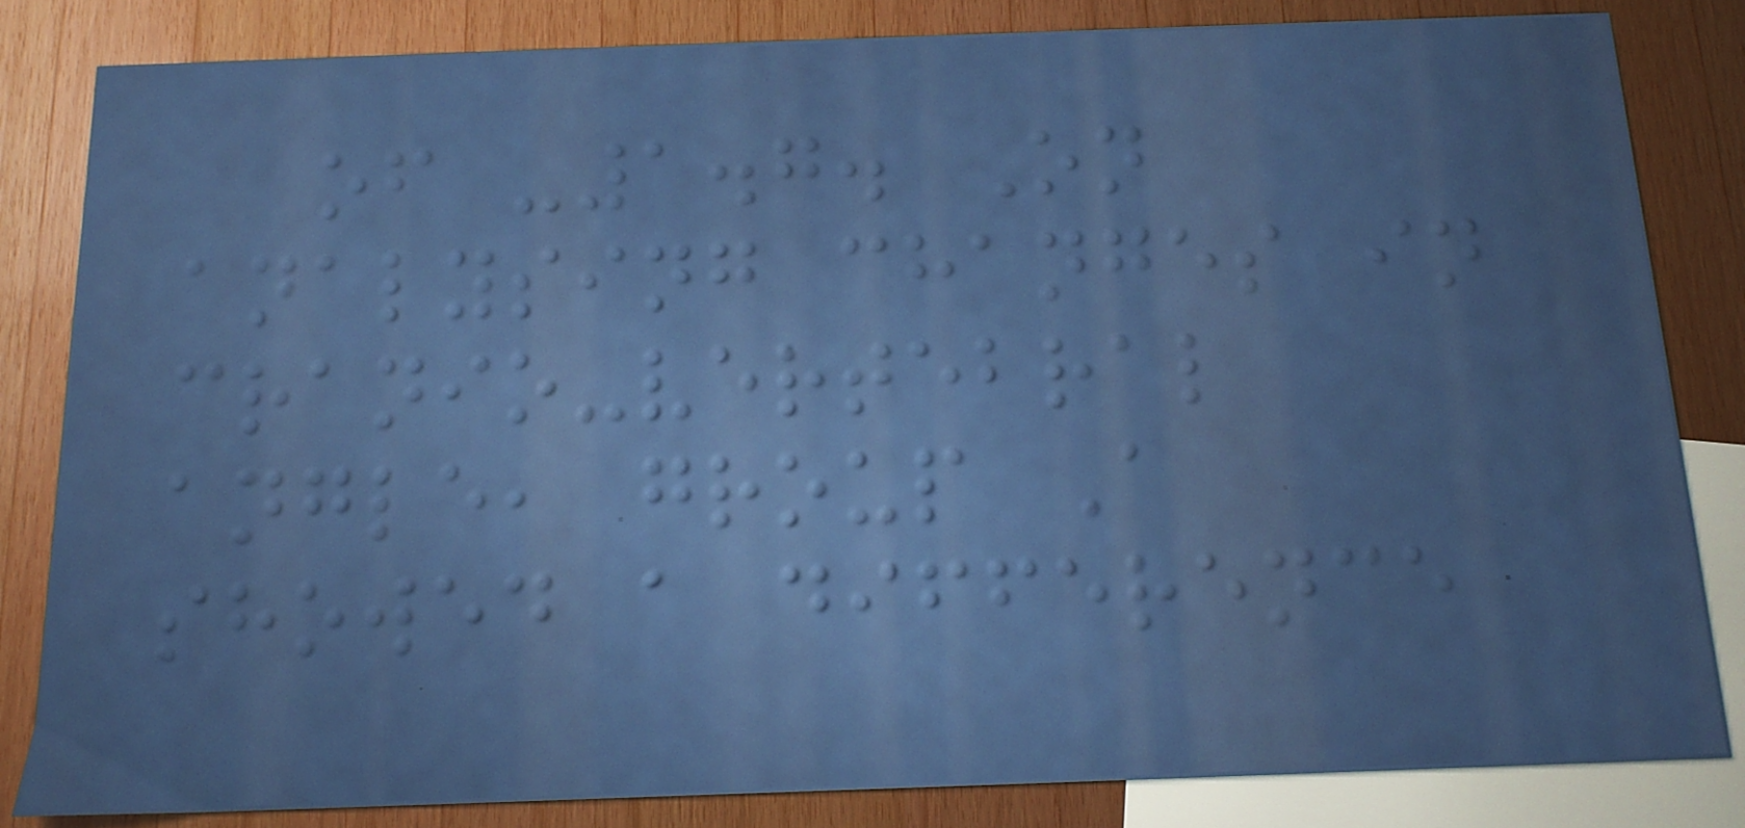of -1.7. On
analysing changes in
cranio-vertebral
angle, group A
showed a difference
